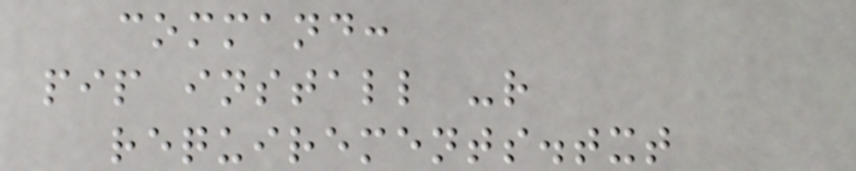command:
pip install -r
requirements.txt
